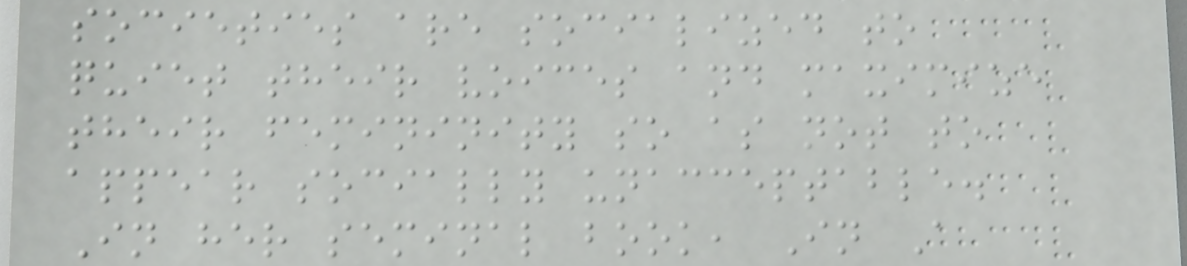societies are socialized to
quiet their voices and maximize
their femininity so as not to
appear socially unacceptable.
In her seminal book, In A
